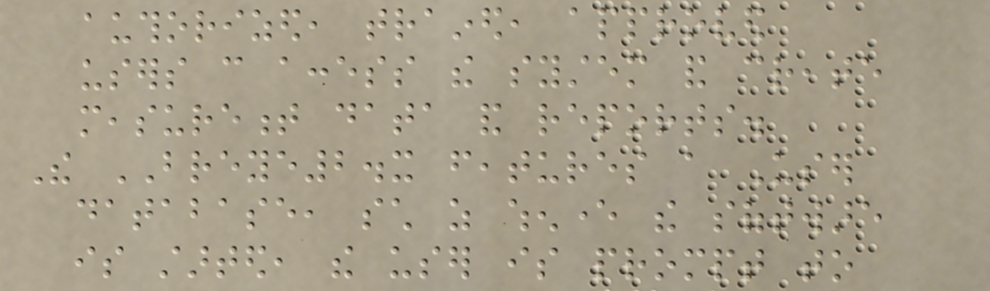authorized, trained, approved
users can access the system and create
measurement data and reports.
The BREYE2.x features a User
database, such as whenever the software
is started, the user is prompt to
